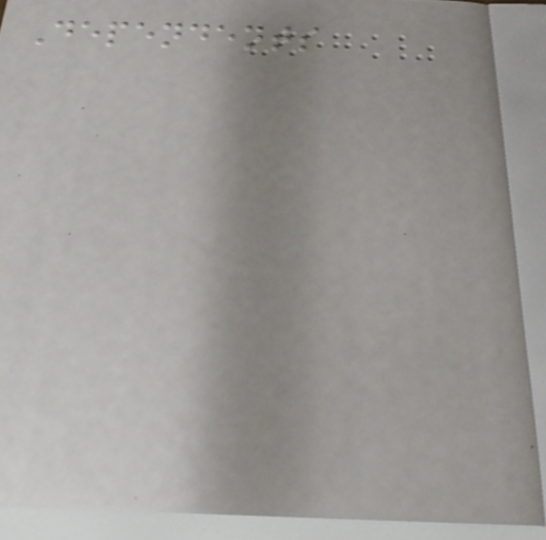Dependents
